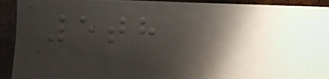5th
